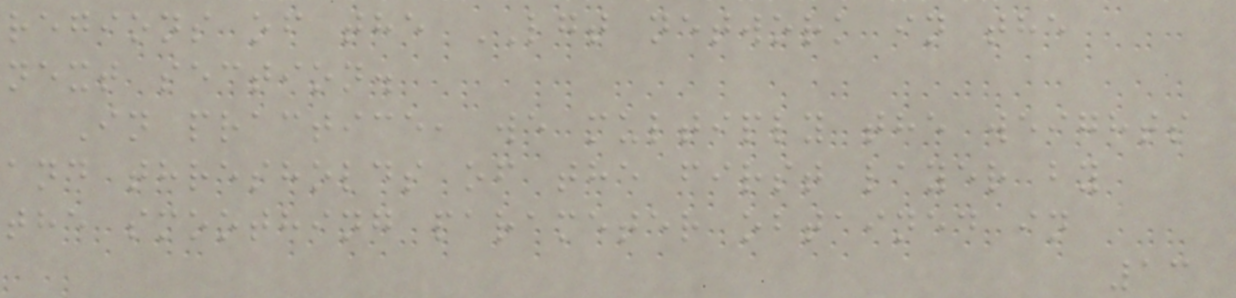regions of the LGT network in the
next section.
In practice, we multiply the weights
and thresholds of the first layer by
the smoothing parameter obtained in
13
